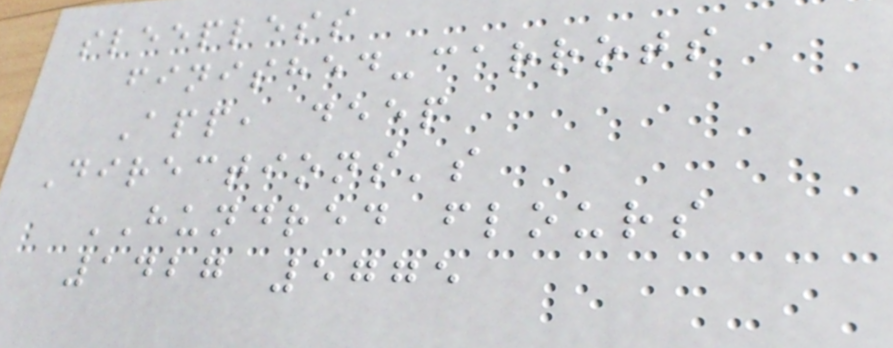sleepless
finished-carrots
App, deep
Directions's
HUNDRED flours
1427 5775
